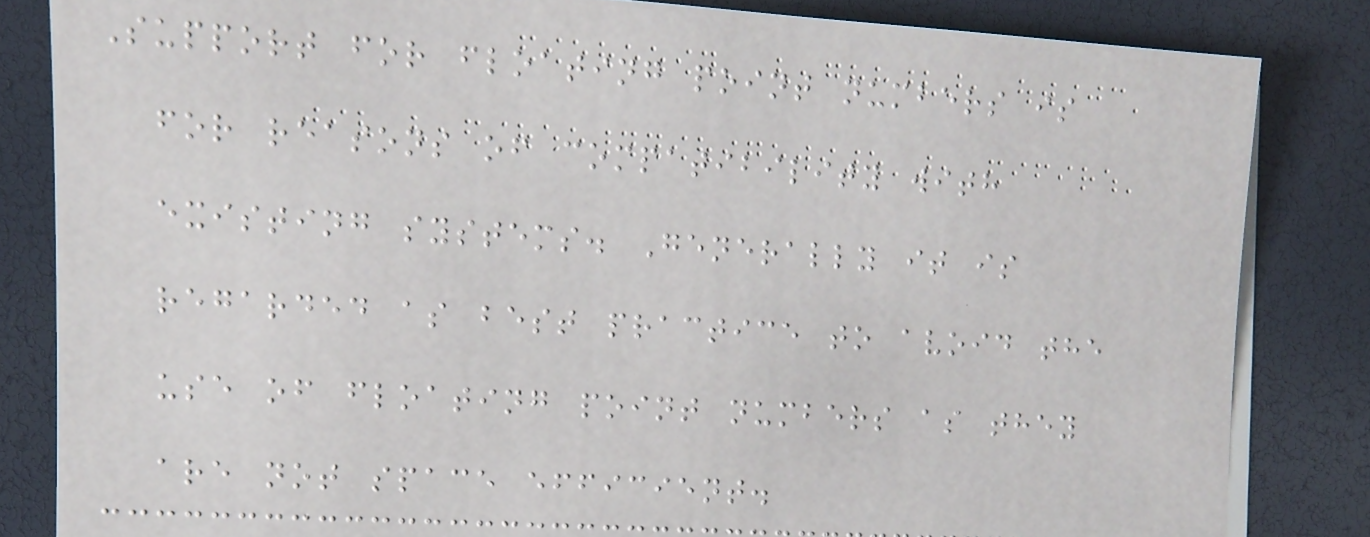Support for floating point numbers is
for reasons of compatibility with
existing systems. Generally it is
regarded as best practice to avoid the
use of floating point numbers as they
are not space efficient.
